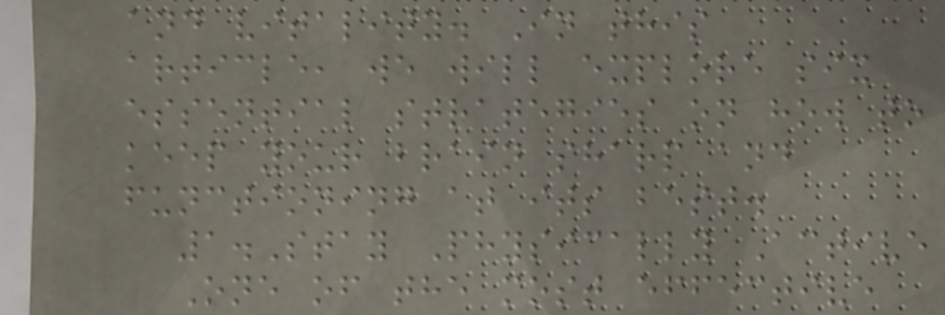and vitality. In this
article, we will explore six
essential strategies on how to
keep your brain sharp and
functioning at its best.
1.Stay Physically Active
One of the most effective
